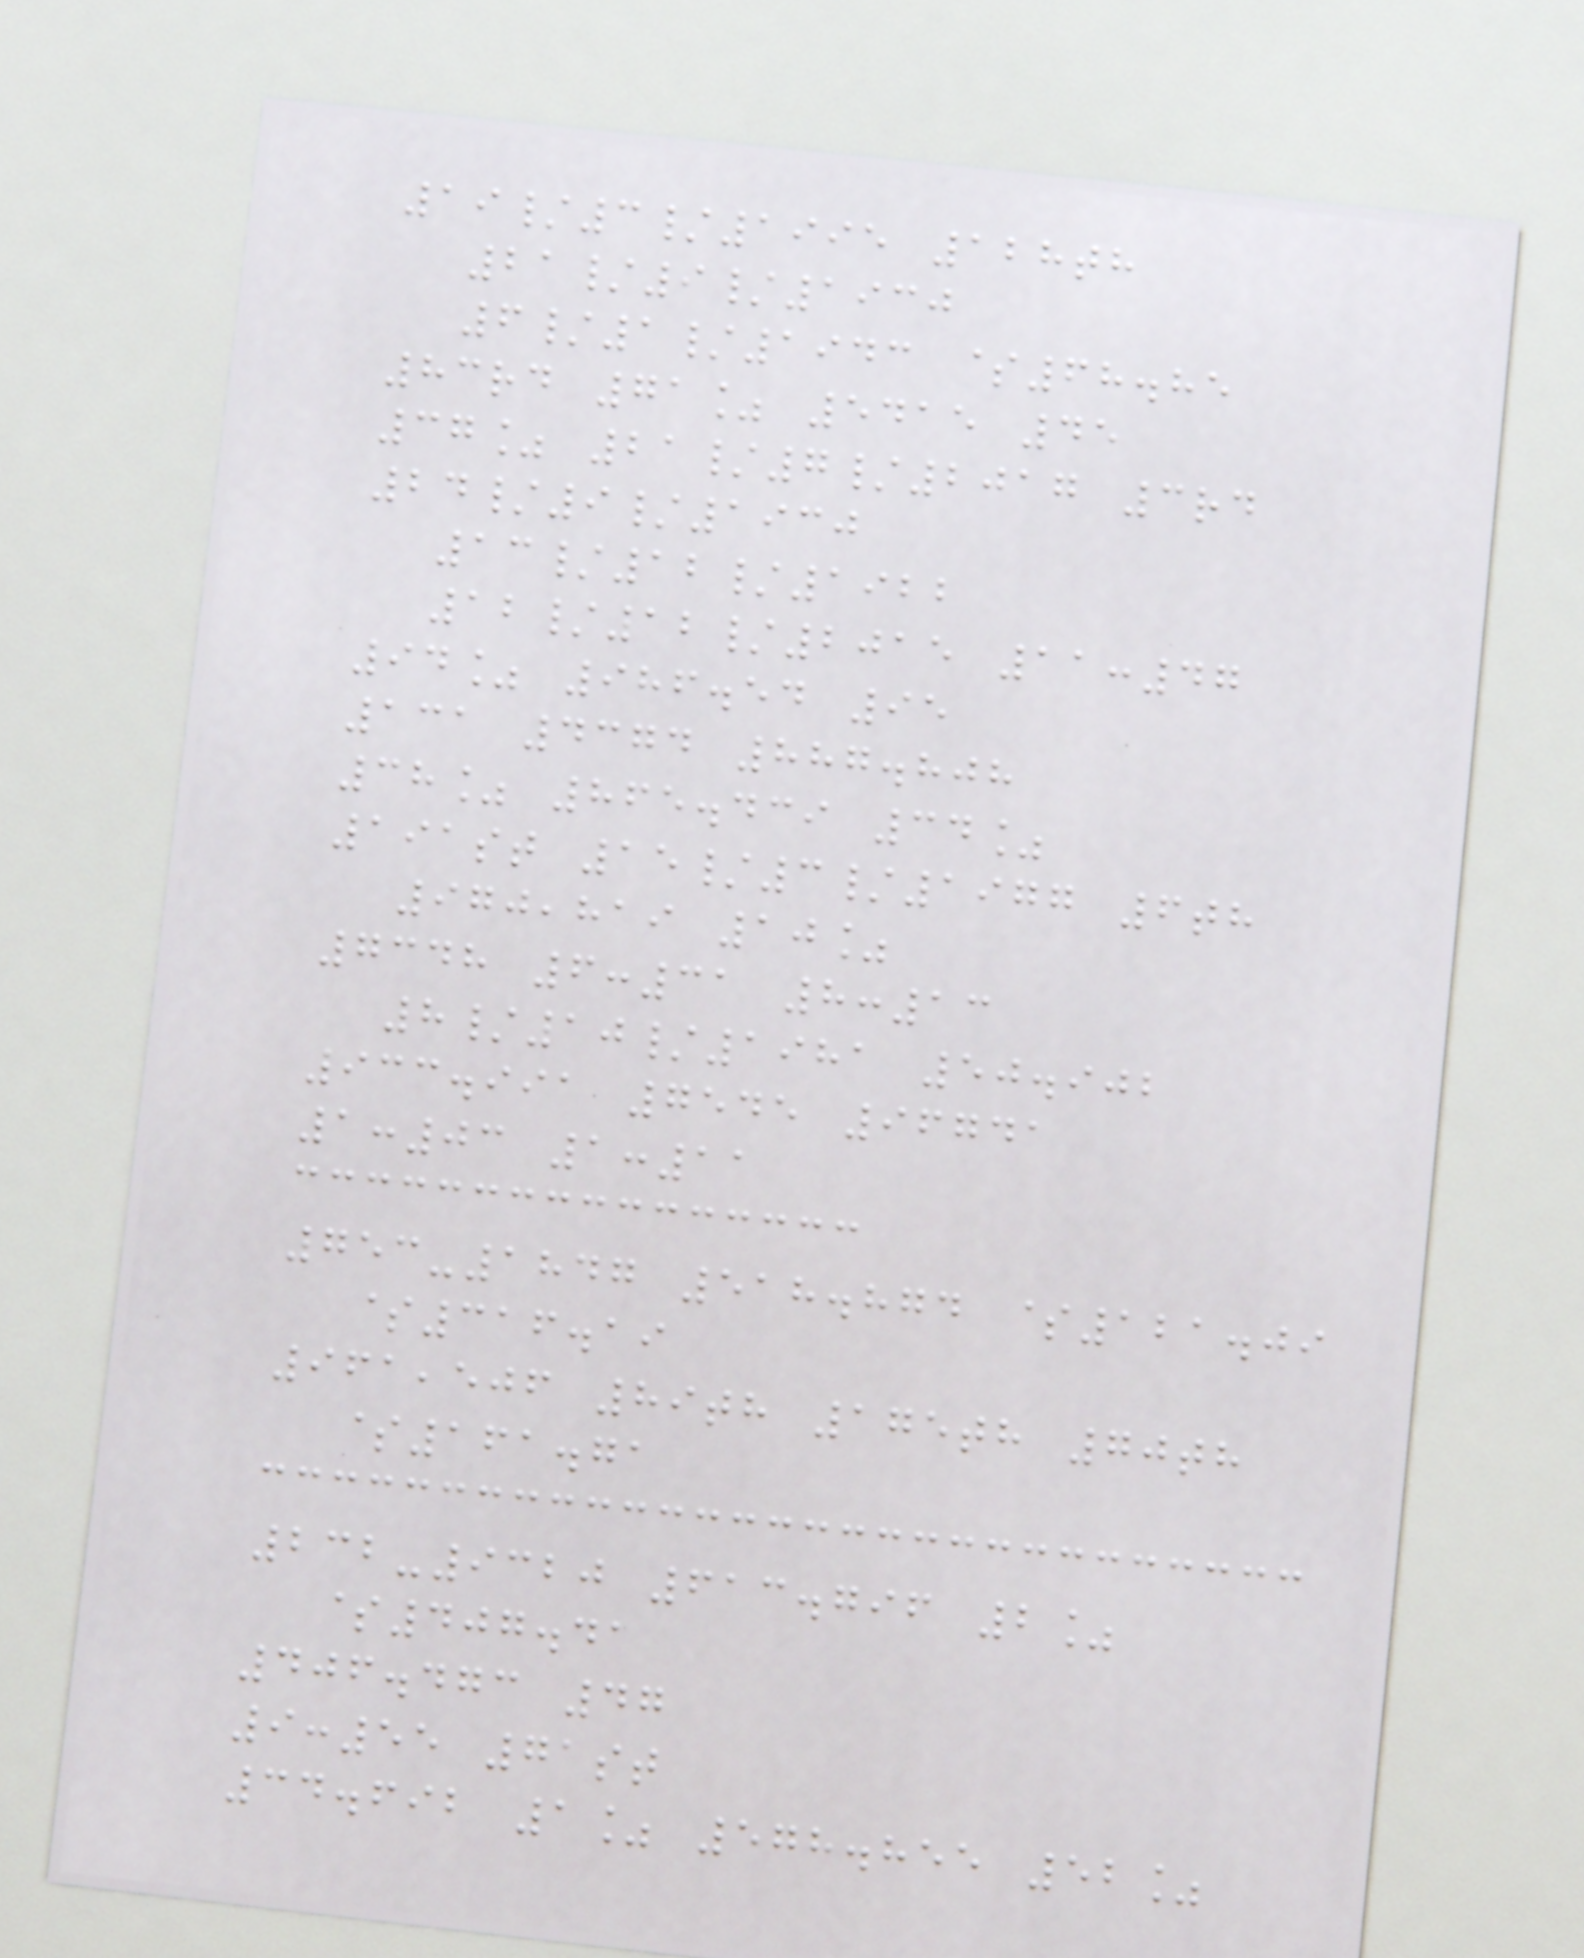19/3/1995 128th
21/9/1930
6/1/1943 $68.85
83rd 71% 5415 45
37% 21/7/2017 3rd
24/9/1930
13/12/1922
12/12/2015 11:47
94% 986.54 95
131 4374 887.808
38% 865.439 34%
191st 15/3/1977 6th
970,819 10%
7348 6:31 8:13
8/10/1981 50.902
933.991 7545 96741
1:03 1:11
753-1847 518.874 $121.09
$316.19
961,506 89th 175th 70th
$161.71
232-9320 613.796 2%
$407.41
406.473 47
9:55 71st
34.692 1% 578.855 52%
